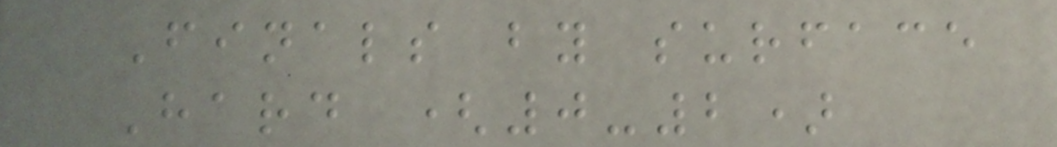Finals by surface
Hard (0-2)
